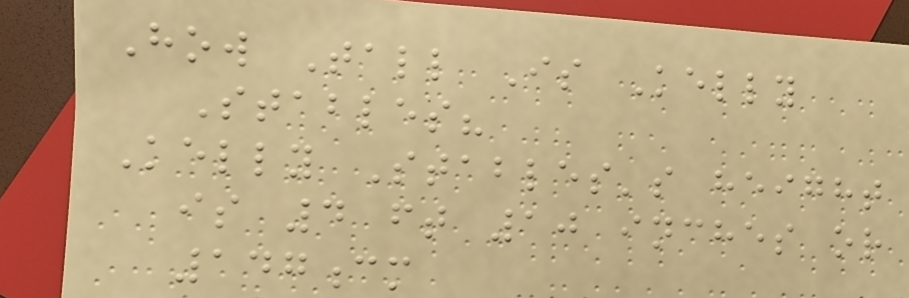How Tall Is Kelly
Stables?
Kelly Stables's height
is 4 ft 10 inches or
147cm
